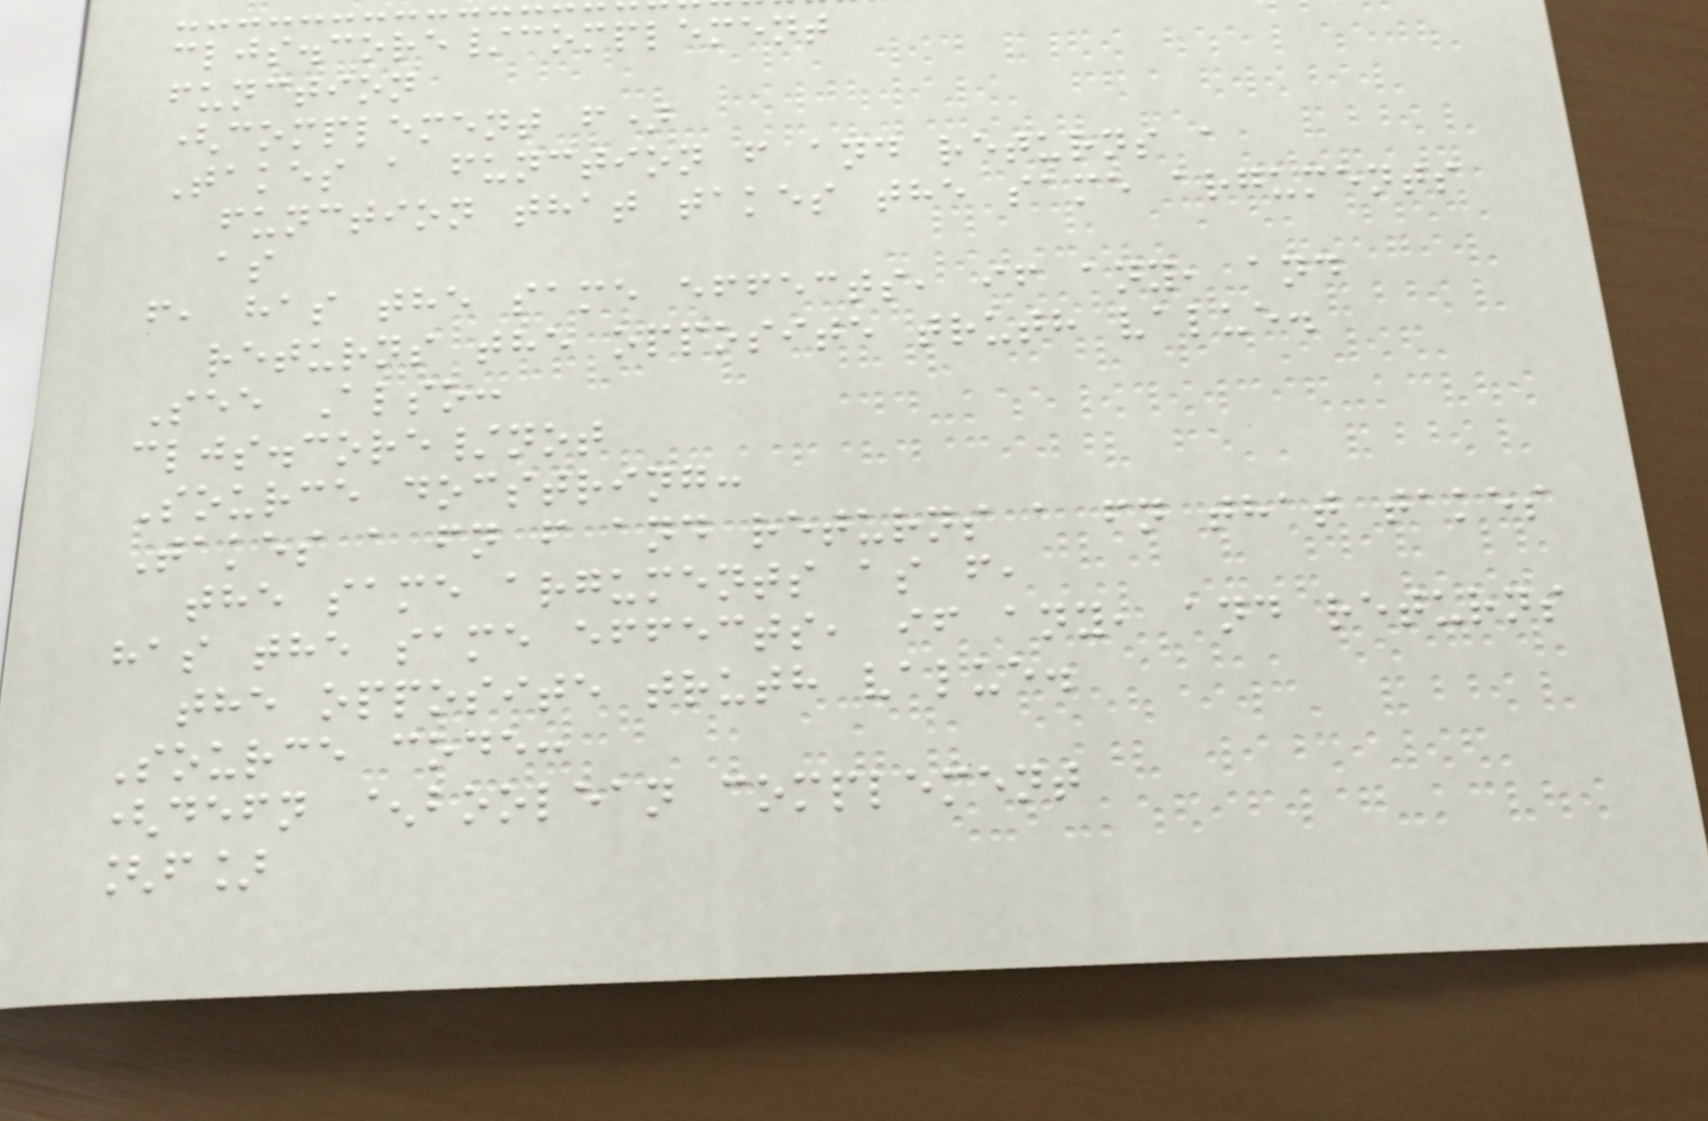cljs.core/complement
function
(complement f)
Takes a function f and returns a
function that takes the same arguments
as
f, has the same effects, if any, and
returns the opposite truth value.
See Also:
cljs.core/not
Source docstring:
Takes a fn f and returns a fn that takes
the same arguments as f,
has the same effects, if any, and returns
the opposite truth value.
Source code:
(defn ^boolean complement
[f]
